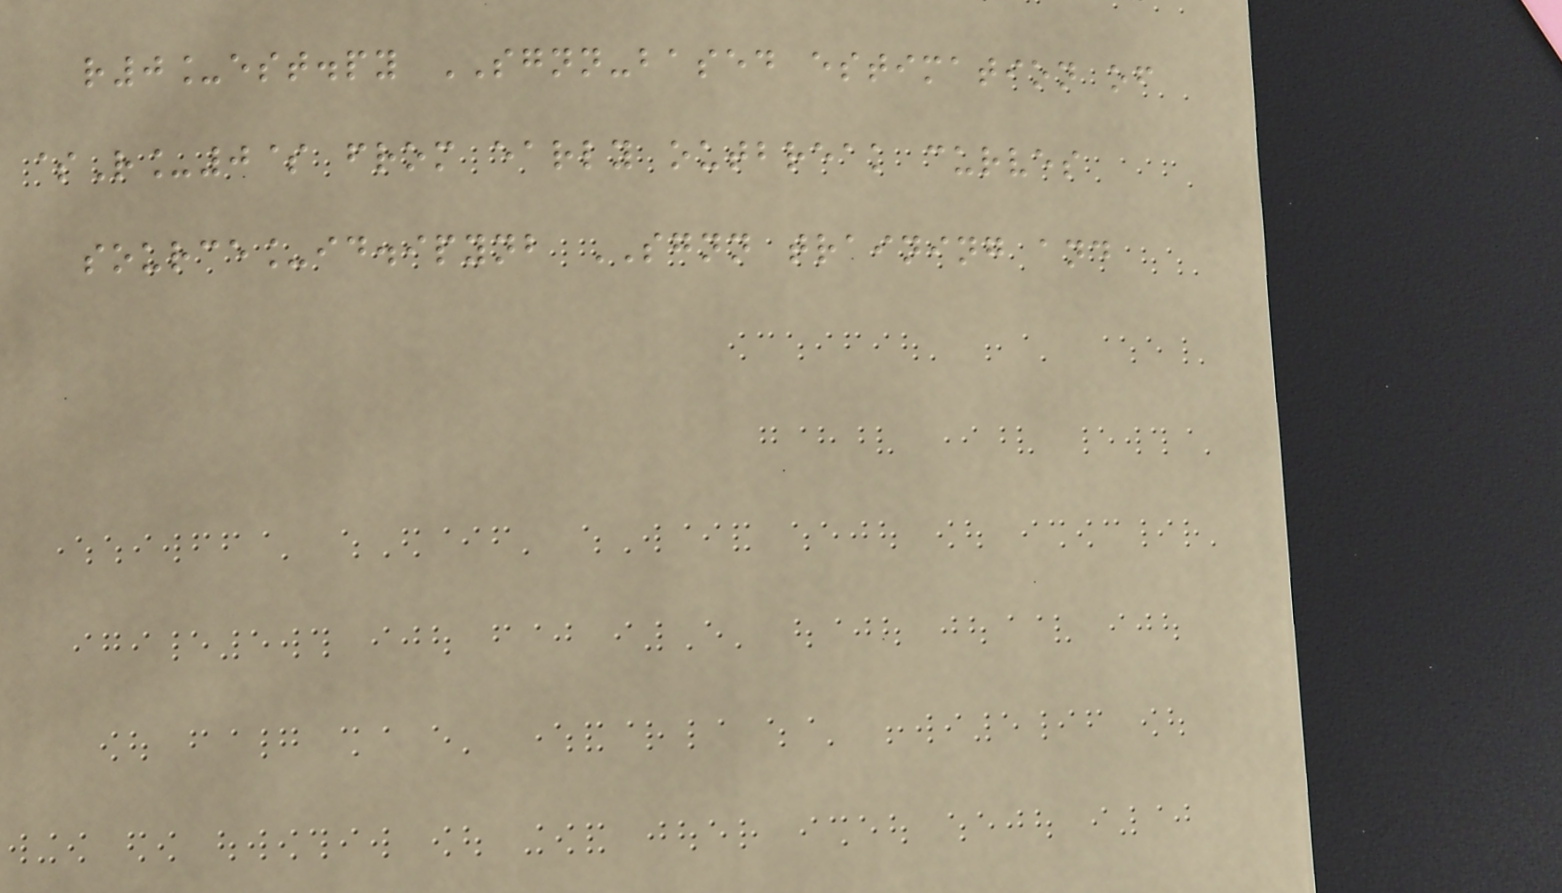r0_est.py SGNN-based estimation of
$R_0$ from early outbreak curves
source_id.ipynb SGNN training and
